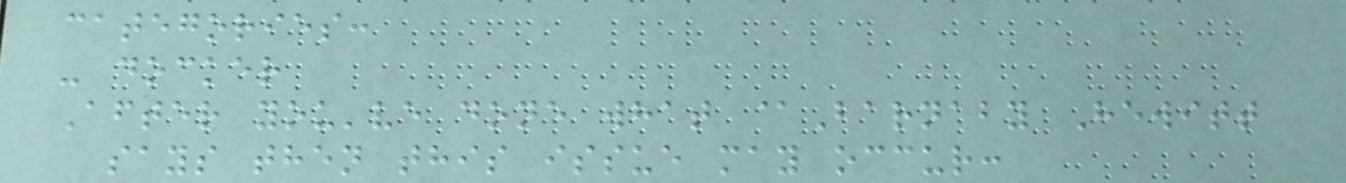categories:
- docker
After you've done what @Barnaby Hewitt
says then this issue may occur:
